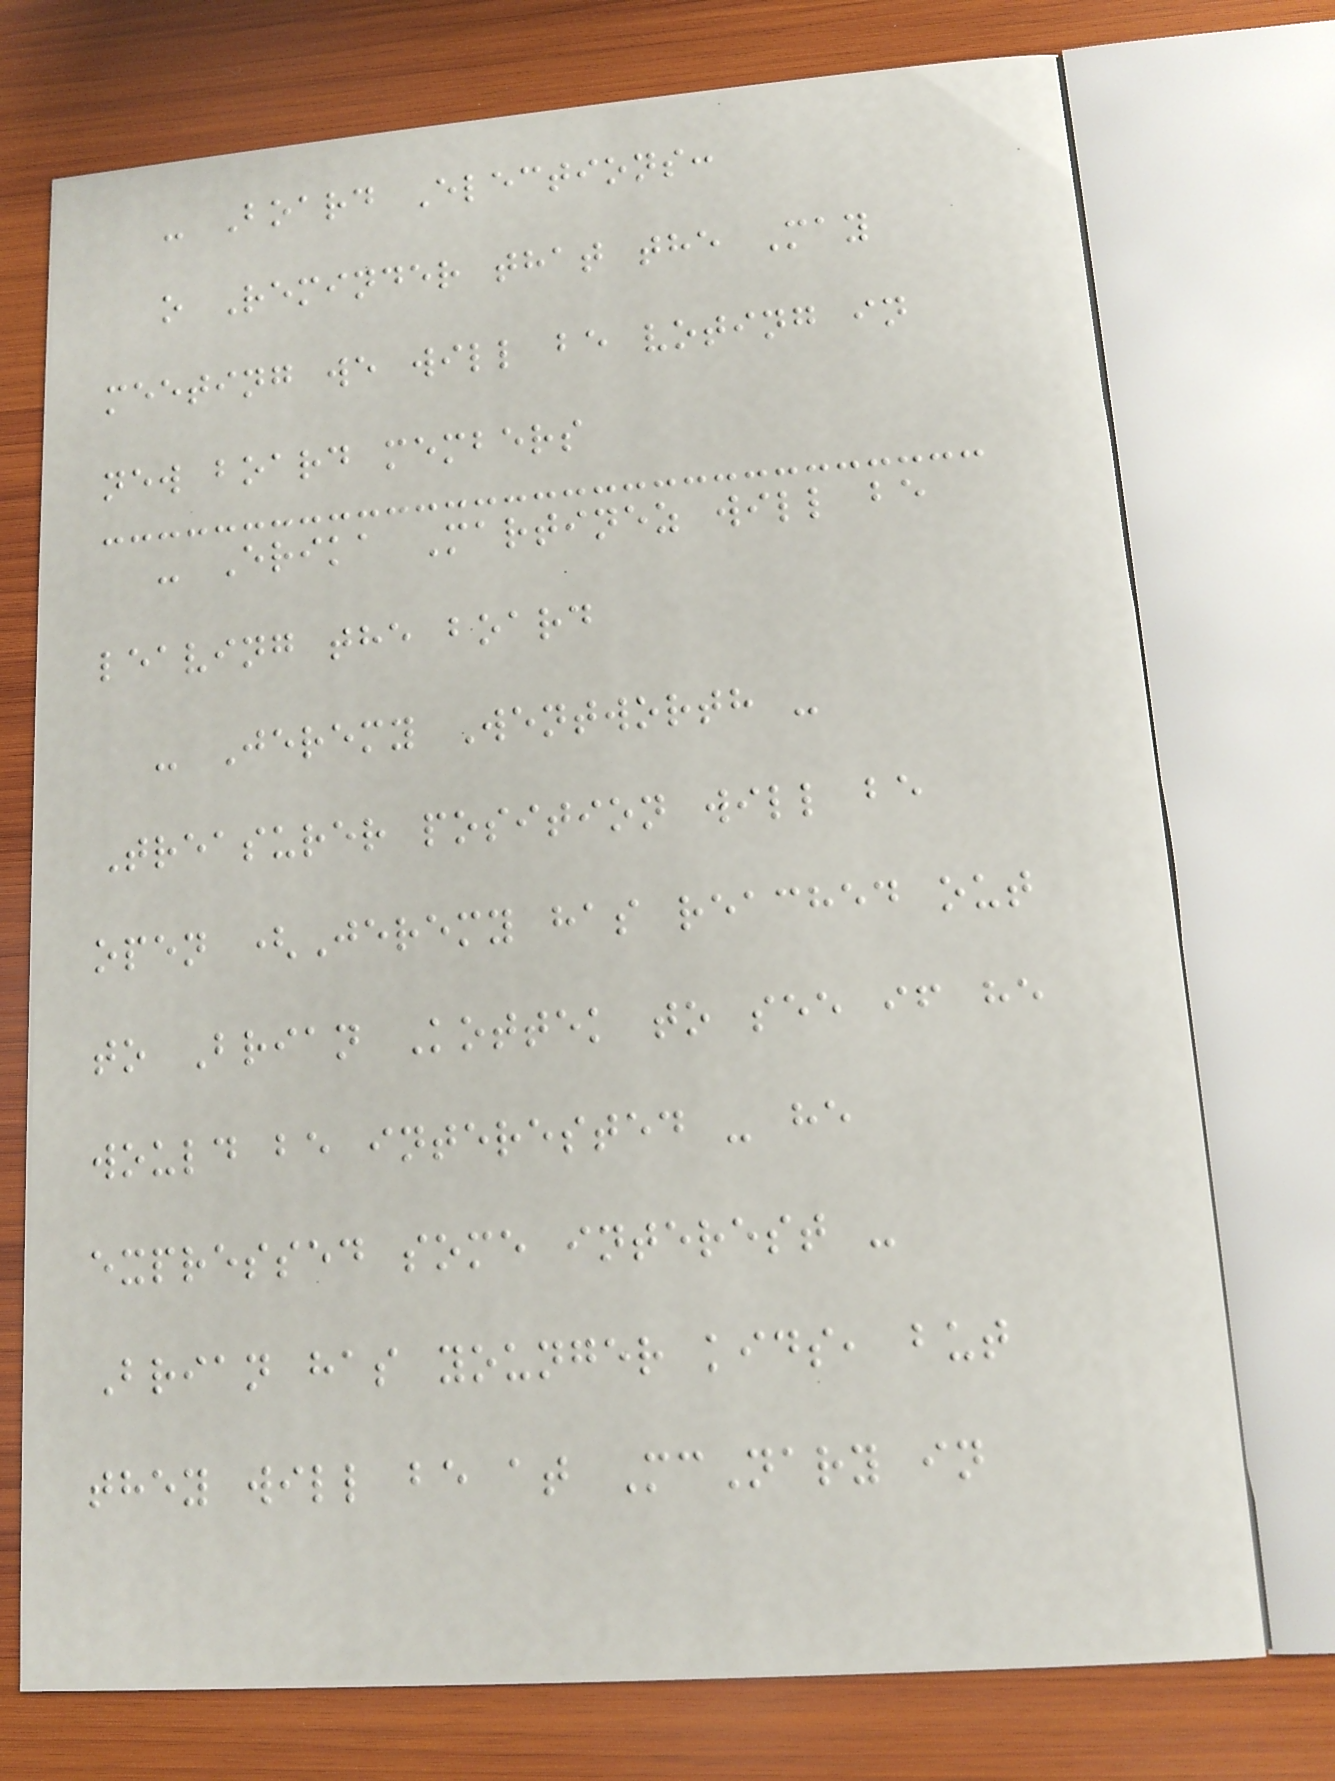- Board Elections:
o Reminder that the May
meeting we will be voting in
new board members
- Erika Martinez will be
leaving the board
- Jeremy Wentworth -
Treasurer position will be
open (Jeremy has reached out
to Brian Kottek to see if he
would be interested - he
expressed some interest -
Brian has younger kids, but
they will be at McNary in
